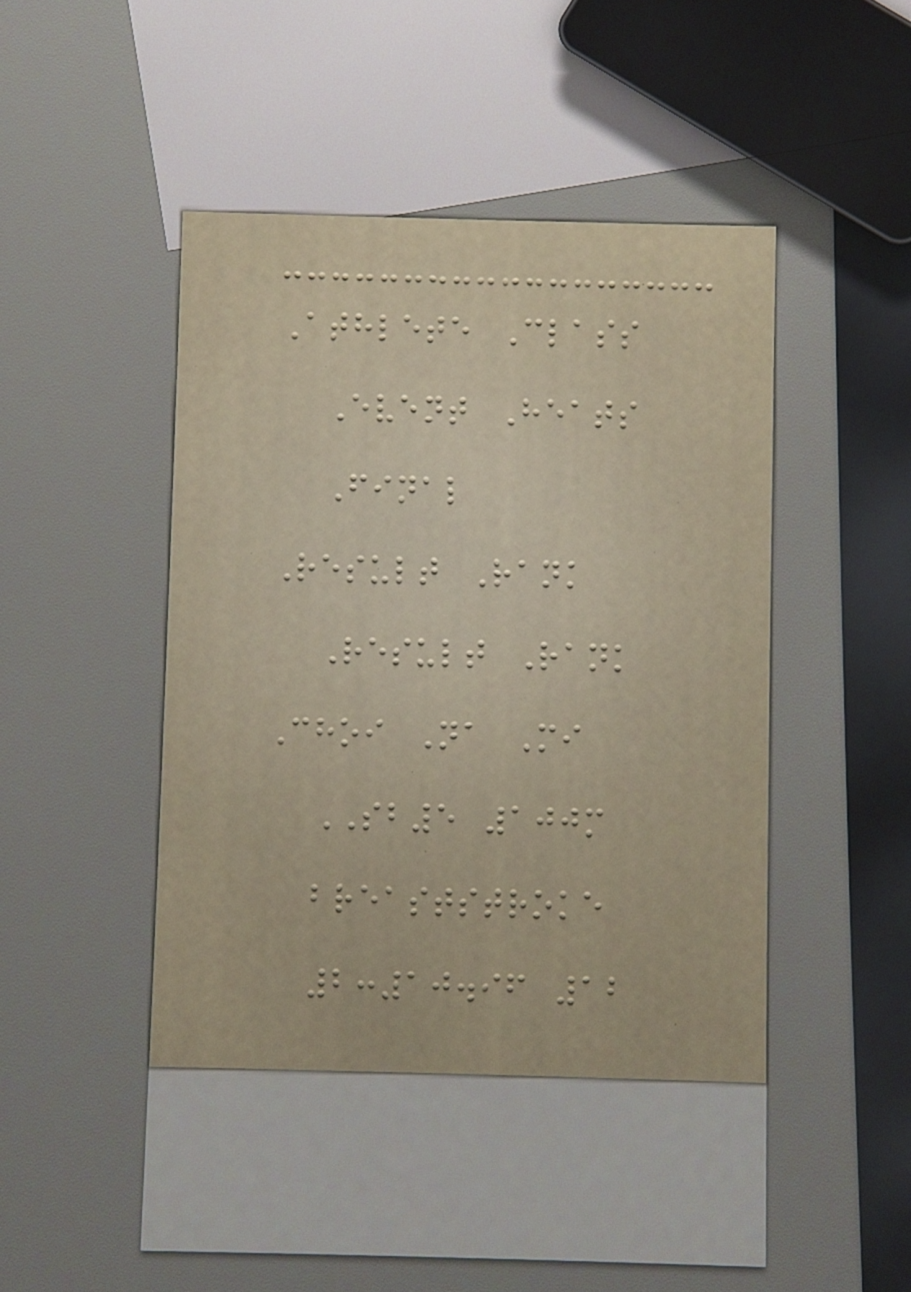Athlete Class
Event Heats
Final
Result Rank
Result Rank
Choi Na Mi
SB5 100m
breaststroke
2:10.96 12
